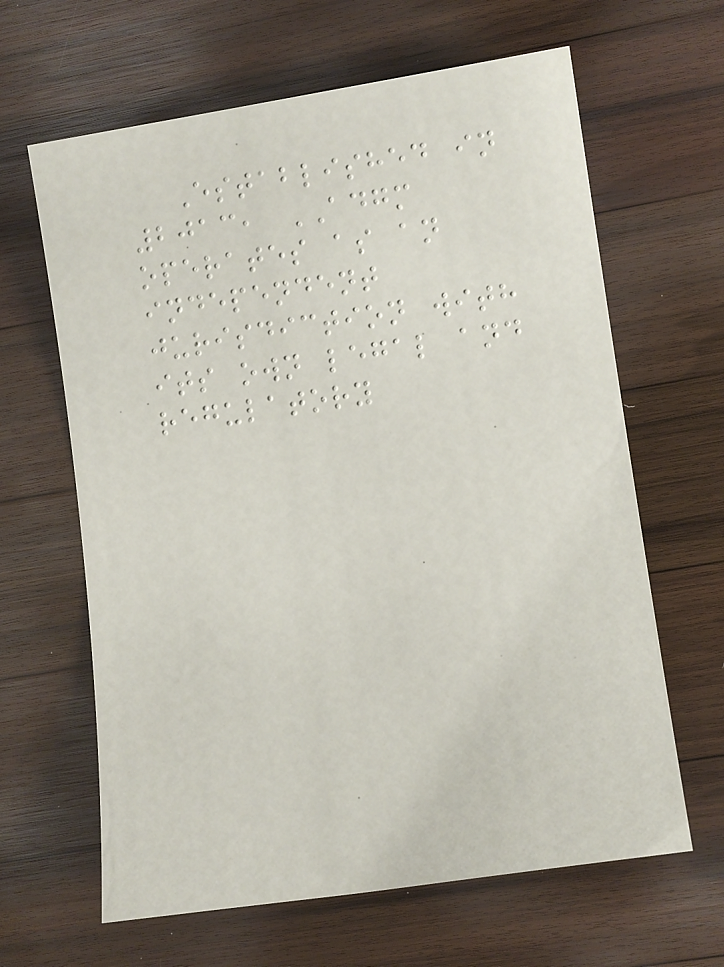Established in
2013, ADGM
operates as an
independent
jurisdiction with
its own legal and
regulatory
